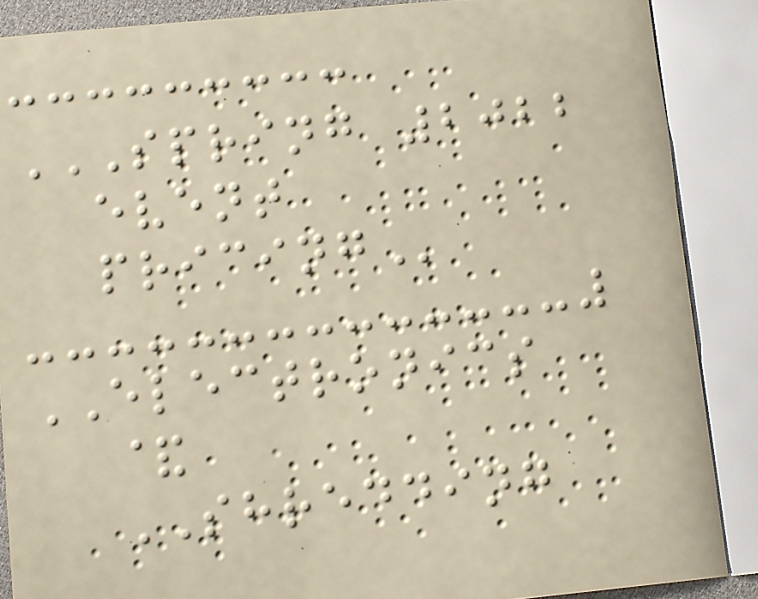SPRING 2022
EVENT
PRICING
ELECTRONICS
&
SHREDDING
